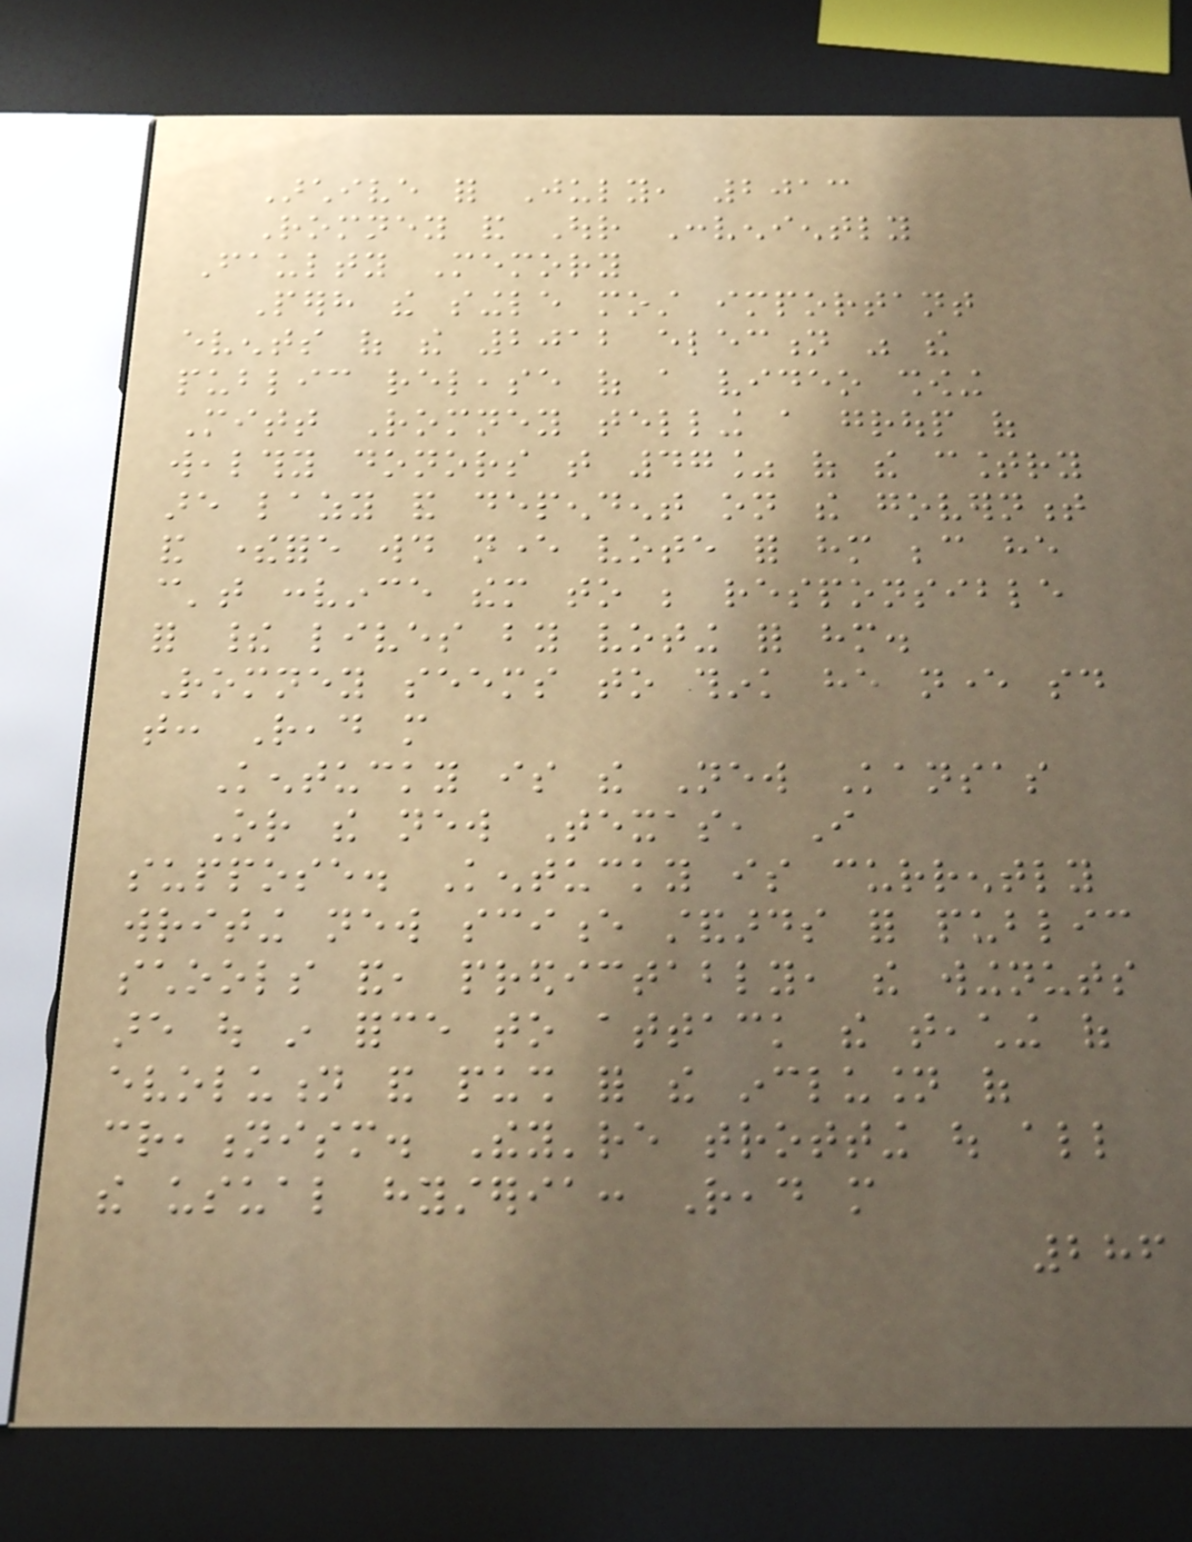Archive for July, 2013
Romney and Our Conveniently
Faulty Memory
Perhaps the single most important
events of the 2012 election was the
public release of a video showing
Mitt Romney telling a group of
wealthy donors that 47% of the country
are lazy and dependent on the government
and therefore would never vote for him because he
can't convince them to be responsible
for their lives by voting for him.
Romney seems to think he never said
that: Read more
Kentucky is the New Kansas
Or the new Texas, I
suppose. Kentucky is currently
writing new science standards for public
schools and, predictably, the wingnuts
are out in force to attack the teaching of
evolution and push for the inclusion of
creationism. They're trotting out all
the usual hysteria: Read more
286
